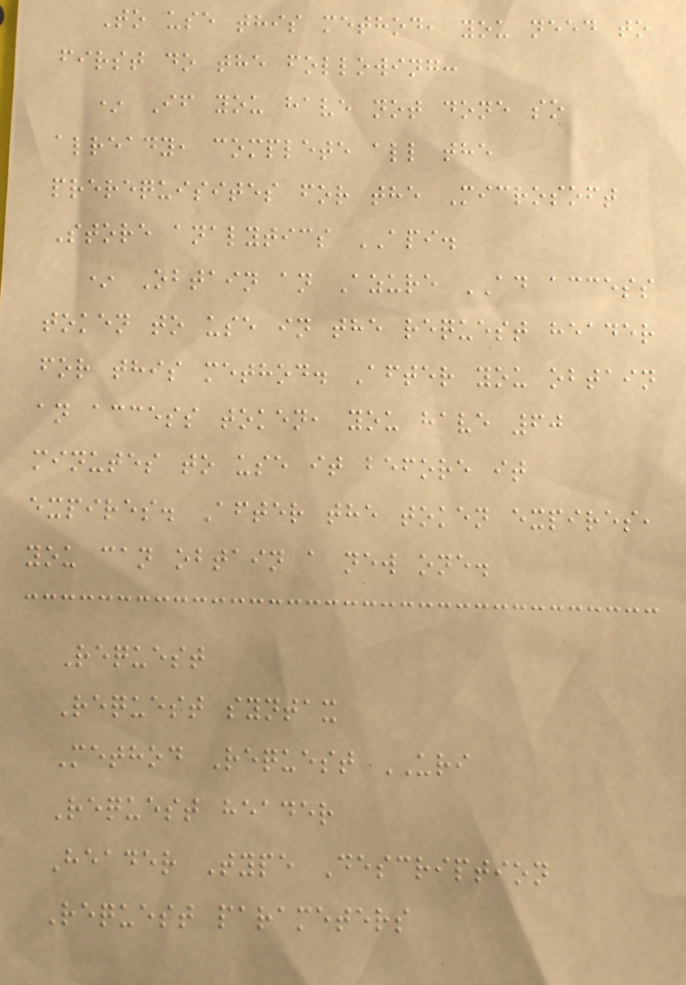To use this method, you need to
first do the following:
* If you have not done so
already, complete all the
prerequisites for the Microsoft
Store analytics API.
* Obtain an Azure AD access
token to use in the request header
for this method. After you obtain
an access token, you have 60
minutes to use it before it
expires. After the token expires,
you can obtain a new one.
Request
Request syntax
Method Request URI
Request header
Header Type Description
Request parameters
